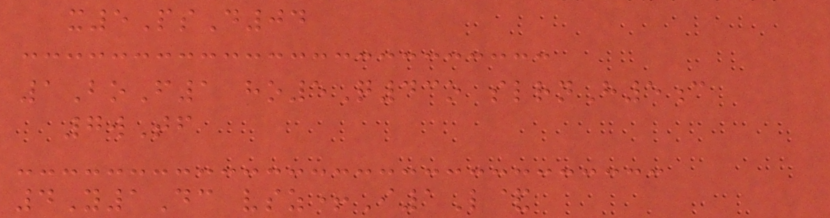x5PsD04
1BoF1 ho5Q43o slrnH5c
7wTf
4Y1Dc vsz+I1L&
